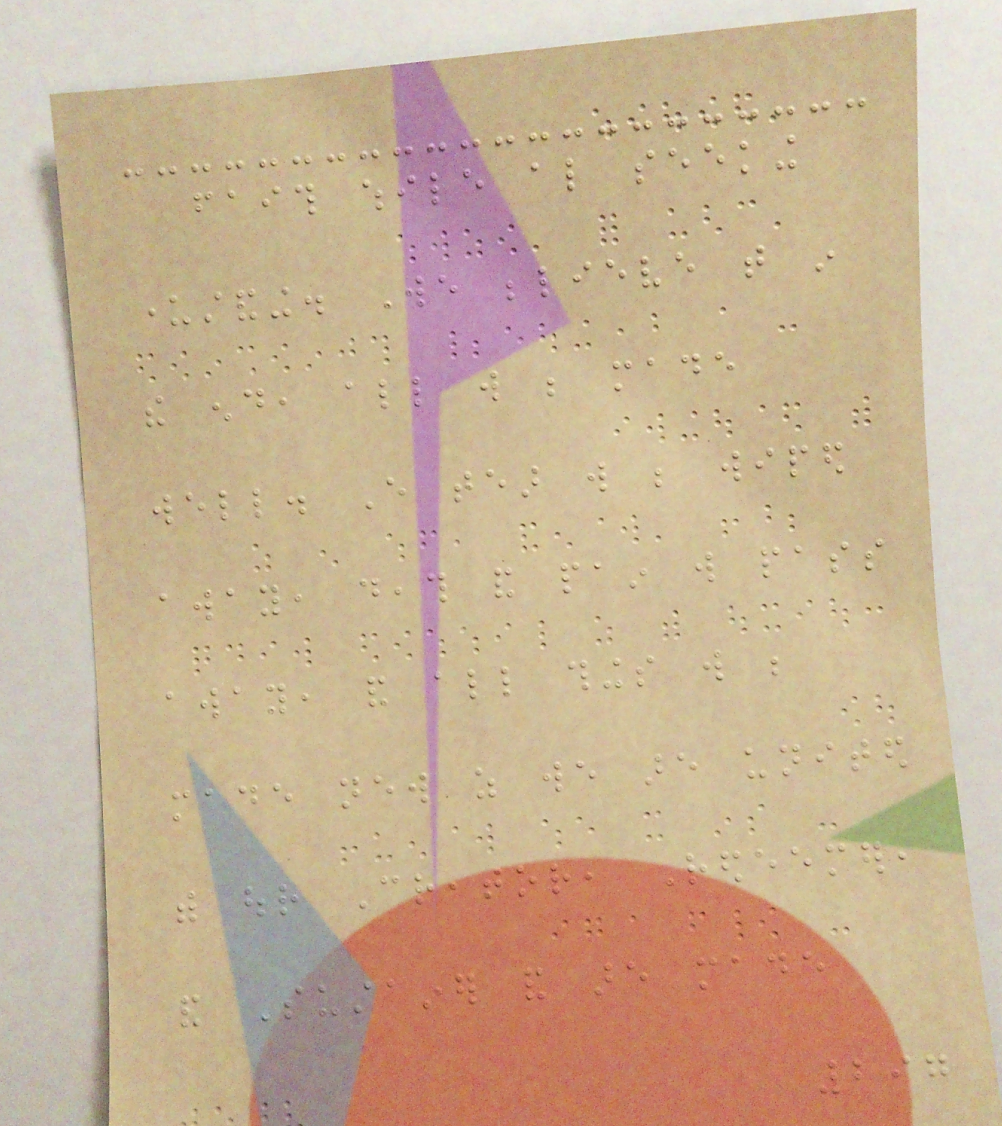faith while also seeking
understanding. We believe that in
the end, all will be made
well. Every tear will be wiped
away, death and pain will pass
away, and all things will be
made new as we are united
with our Creator, Redeemer,
and Sustainer and are made
297
